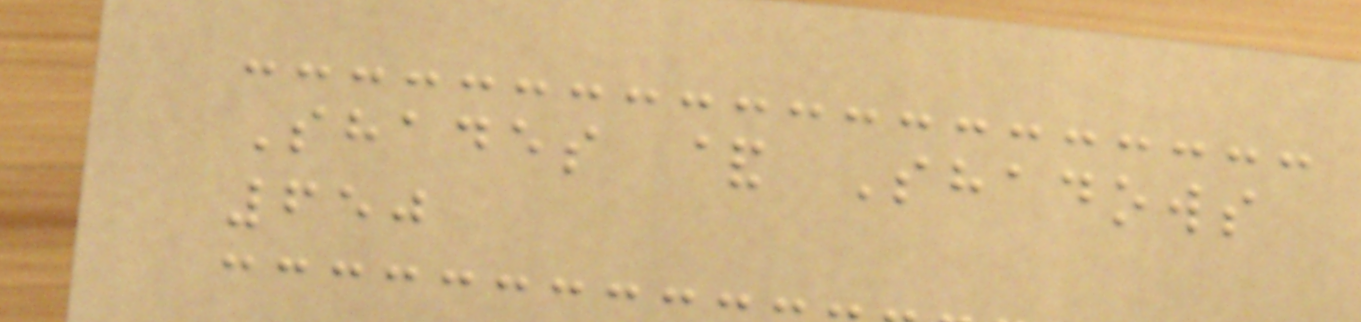Shades & Shadows
650
